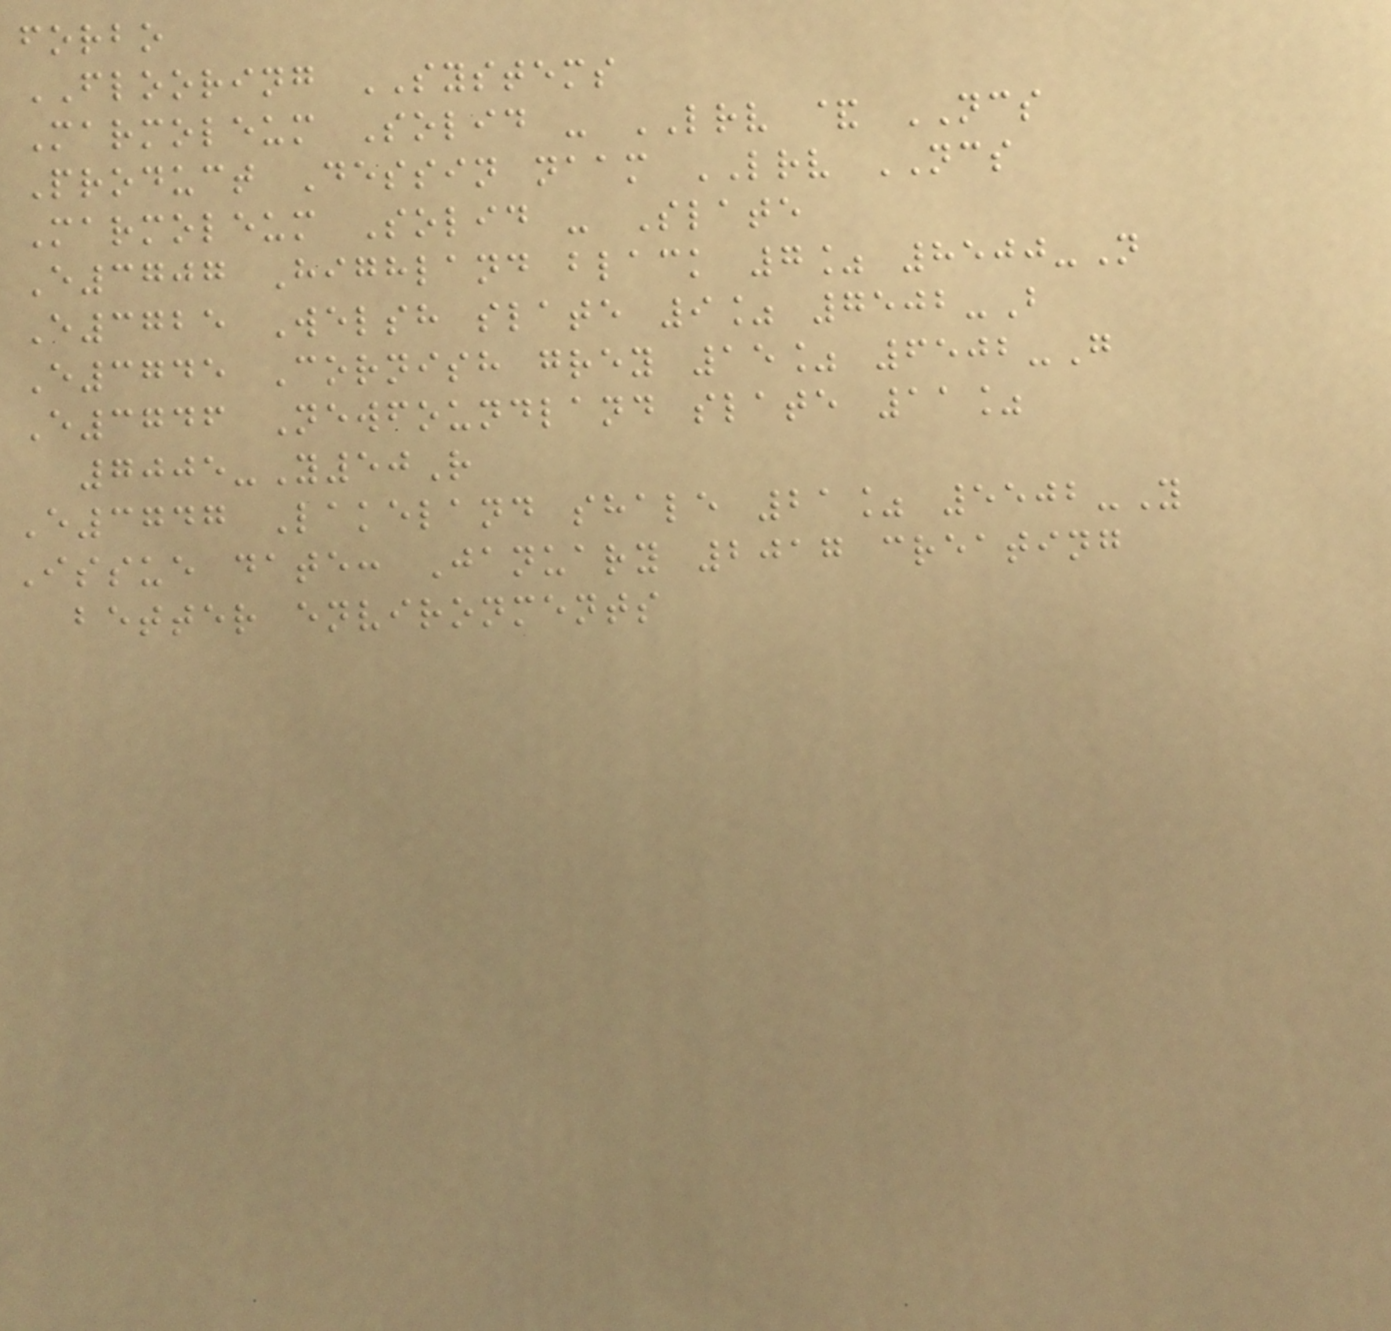forbo
FLOORING SYSTEMS
Marmoleum Solid - LRV & NCS
Product Dessin naam LRV NCS
Marmoleum Solid - Slate
E3707 Highland black 7% 8500-N
E3725 Welsh slate 9% 7502-B
E3745 Cornish grey 15% 6502-G
E3746 Newfoundland slate 11%
7005-Y50R
E3747 Lakeland shale 21% 5502-Y
Issue date: January 2017 creating
better environments
